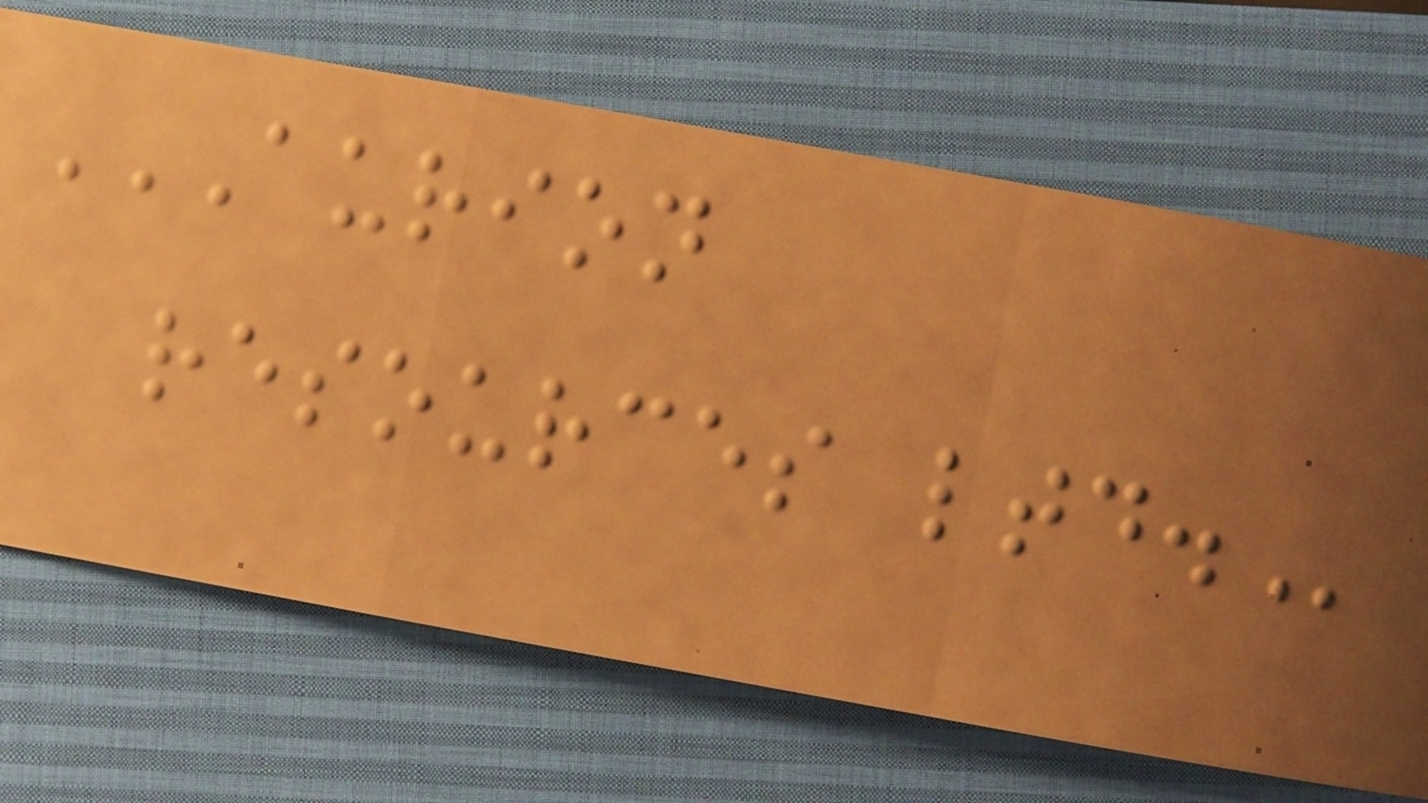AURION
RESOURCES LTD.
